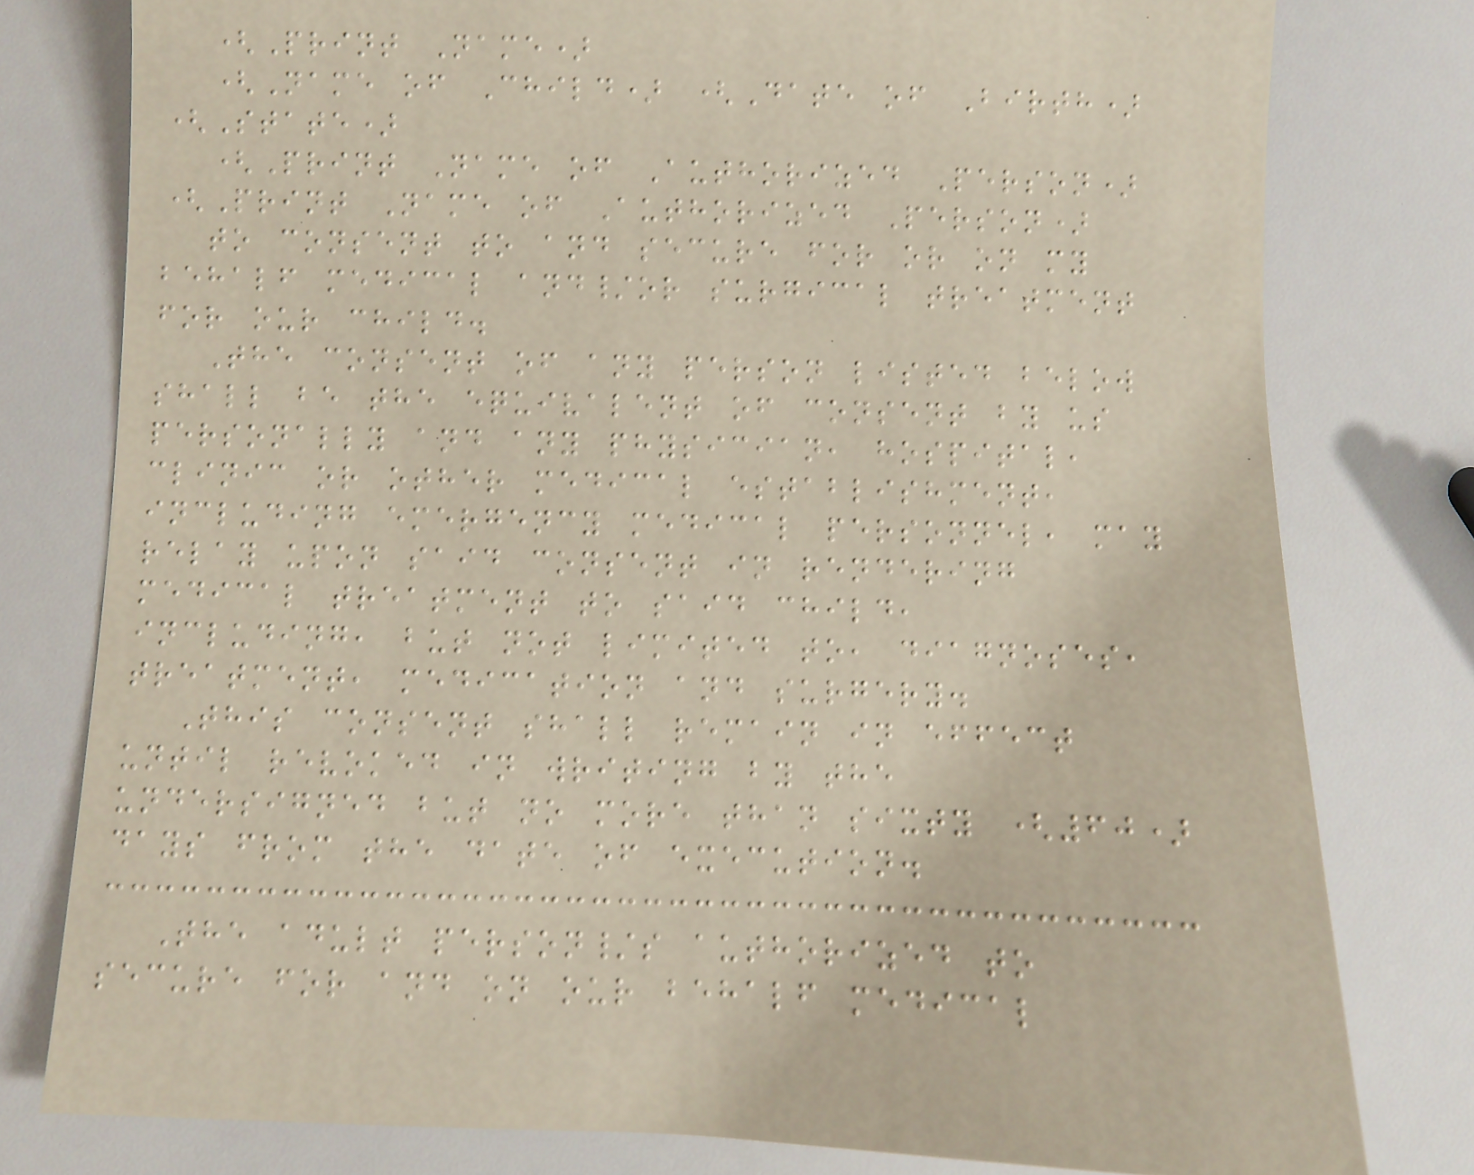(Print Name)
(Name of Child) (Date of Birth)
(State)
(Print Name of Authorized Person)
(Print Name of Authorized Person)
to consent to and secure for or on my
behalf medical and/or surgical treatment
for our child.
The consent of any person listed below
shall be the equivalent of consent by us
personally and any physician, hospital,
clinic or other medical establishment,
including emergency medical personnel, may
relay upon said consent in rendering
medical treatment to said child,
including, but not limited to, diagnoses,
treatment, medication and surgery.
This consent shall remain in effect
until revoked in writing by the
undersigned but no more than sixty (60)
days from the date of execution.
The adult person/s authorized to
secure for and on our behalf medical
